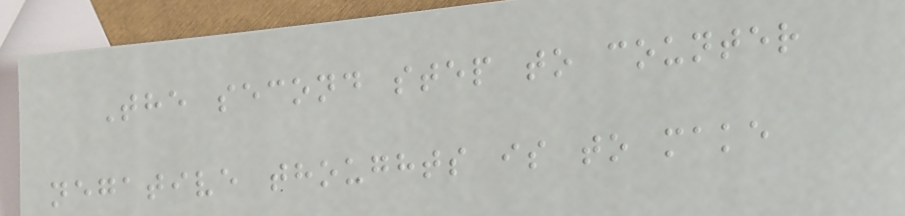The second step to counter
negative thoughts is to make
